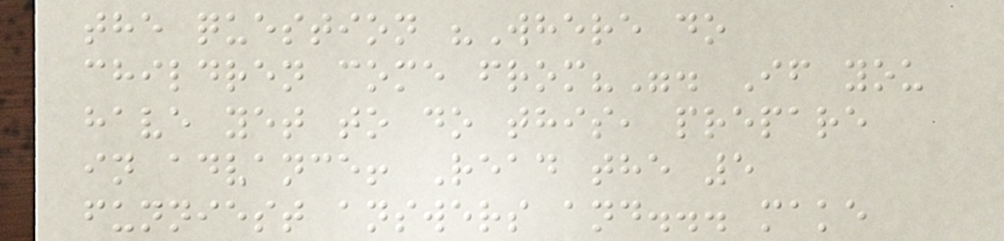the question "Where do
children come from?". If you
have yet to do this, prepare
in advance! Read the 5
funniest answers and... make
